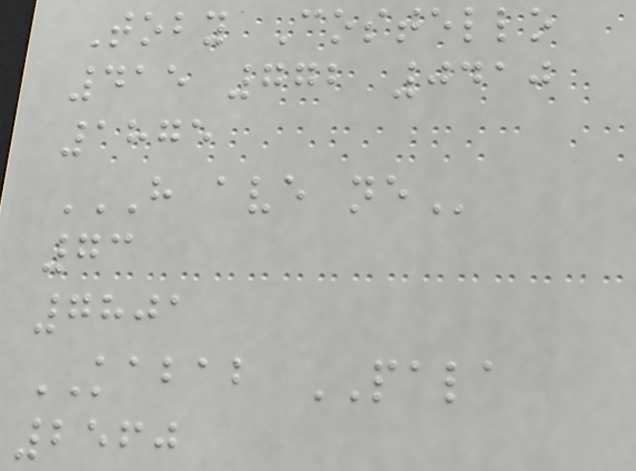Toby Costello
415 772 0410
1875
H AVE NE
73
7801
KABAB PALA
2560
